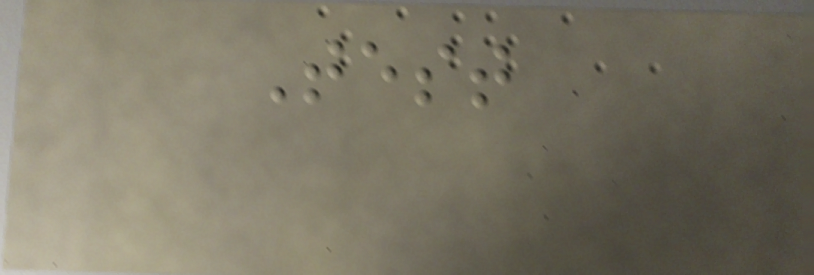Test
